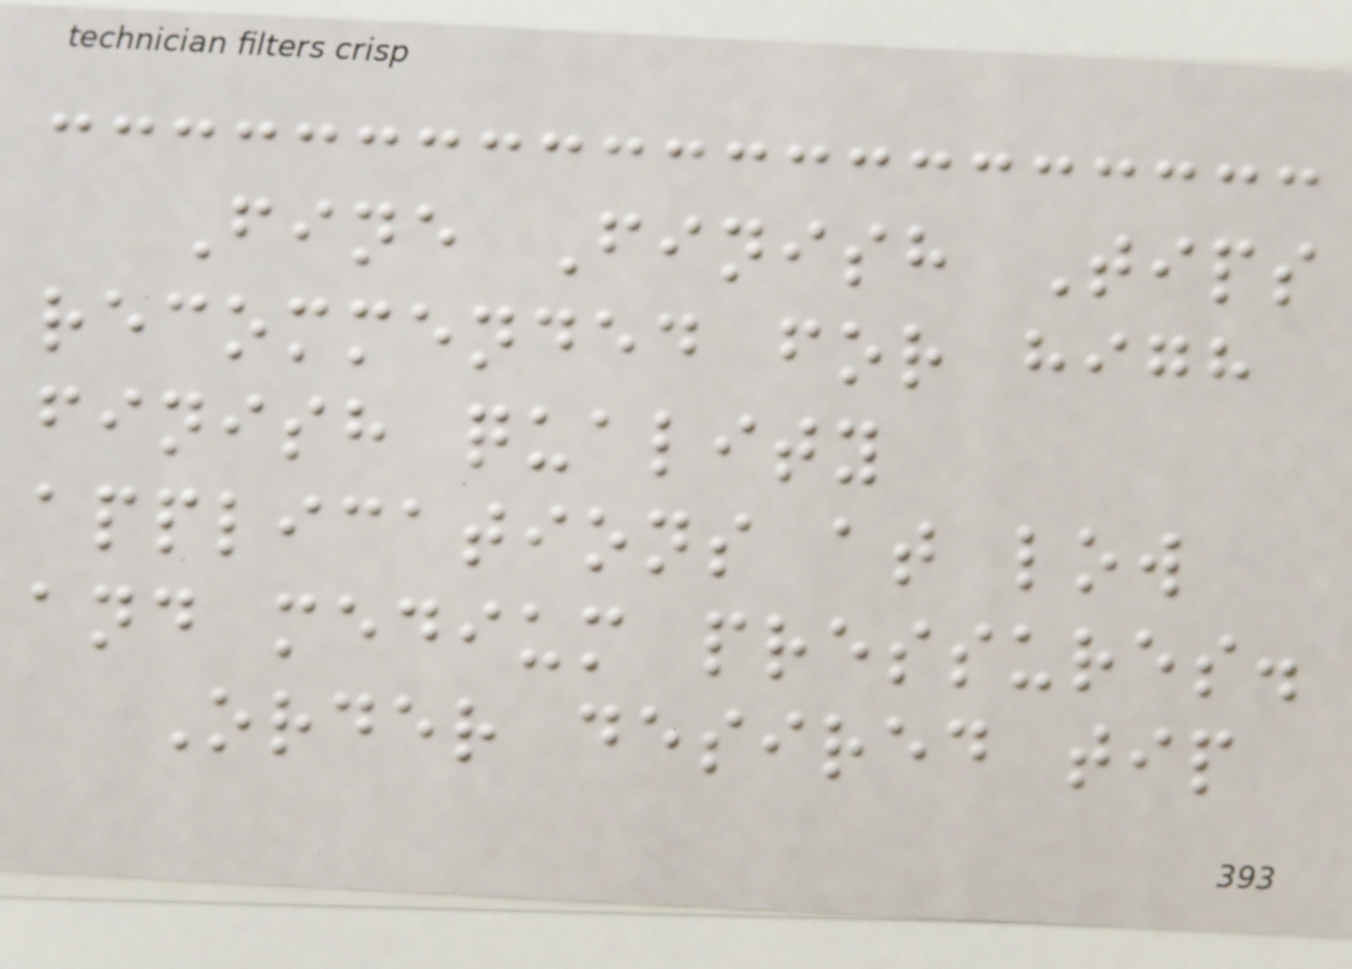Fine Finish Tips
recommended for high
finish quality
applications at low
and medium pressures.
Order desired tip
